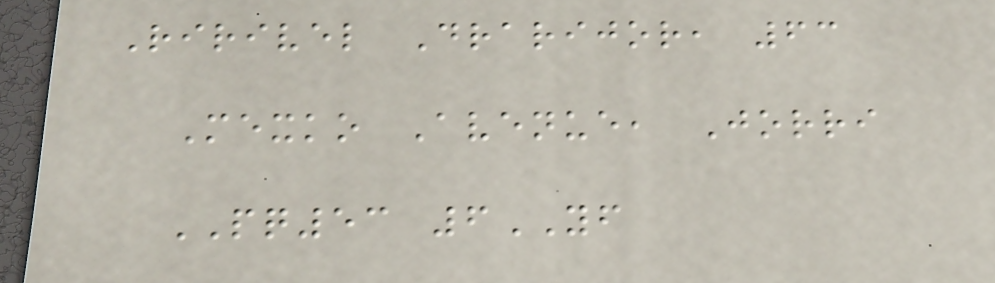Ririvel Drarijor, 63
Mexko Avenue, Jorri
PQ53 6YF
